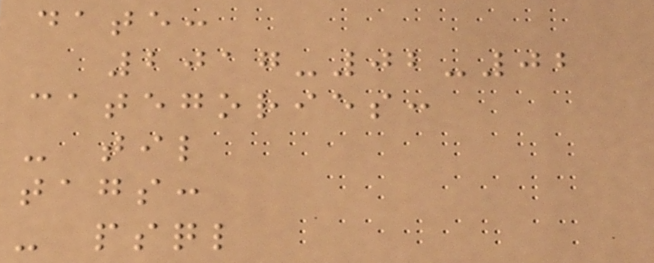date:
2017-02-02
categories:
- til
tags:
- psql
